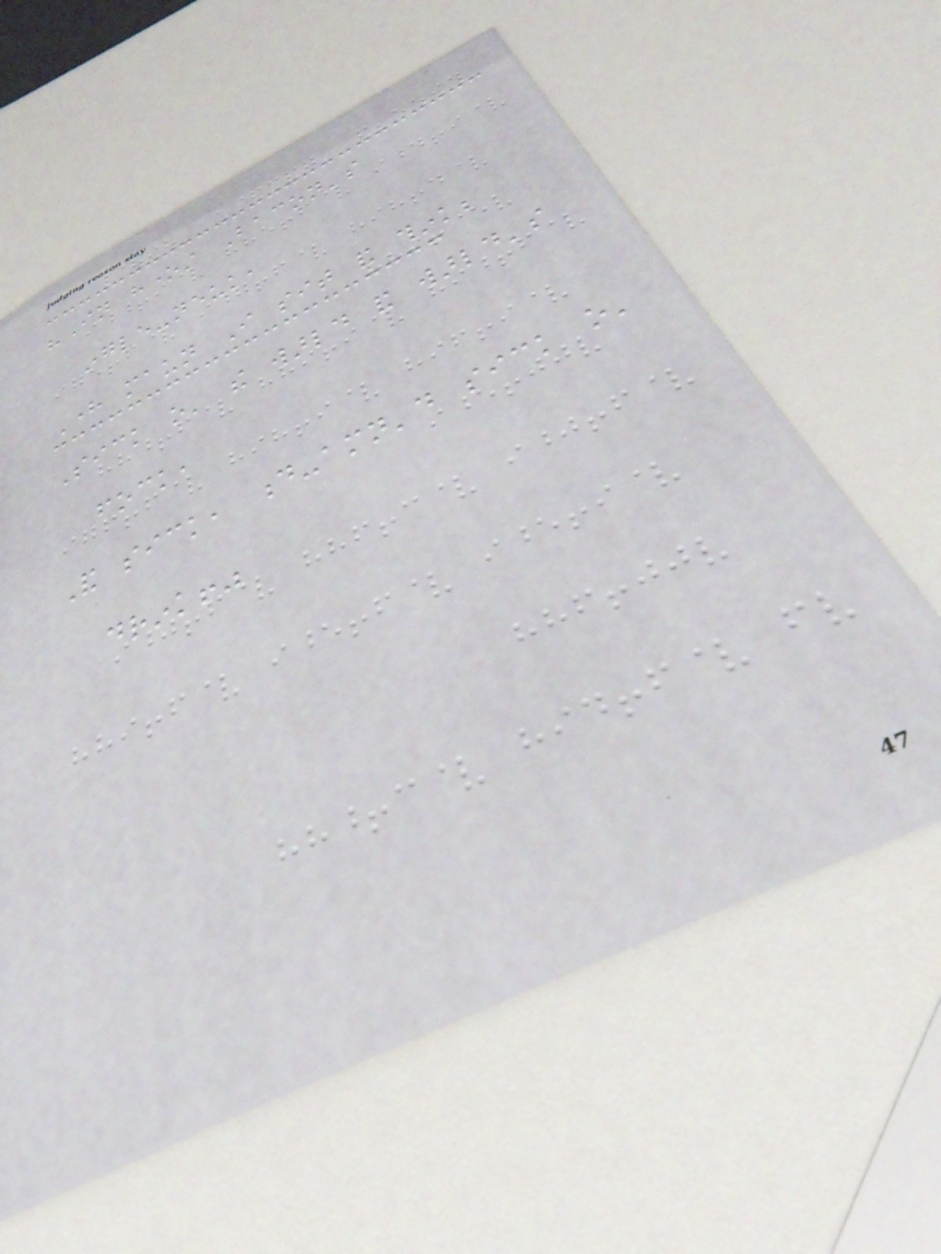"In honest Bacon's
ingle-neuk,
Here maun I sit and think;
Sick o' the warld and warld's
fock,
And sick, d-amn'd sick o'
drink!"
